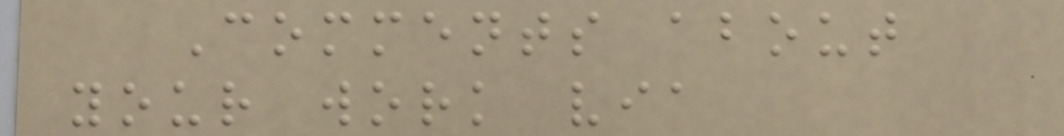Comments about
your work via
